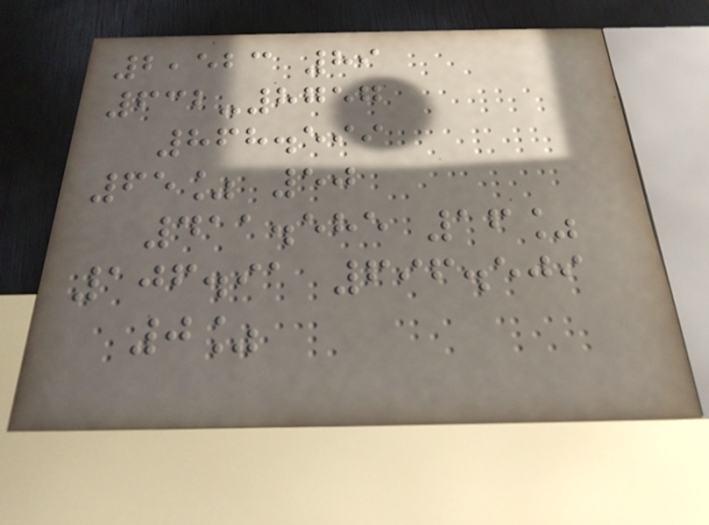2,523 89
632-8757
868.599
65% 50
411.585 16%
106.91 696.509
0%
